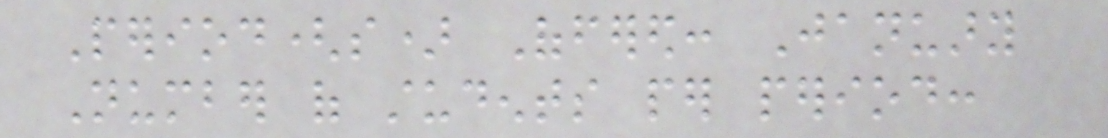Period(s) Offered: January
Number of students per period:
